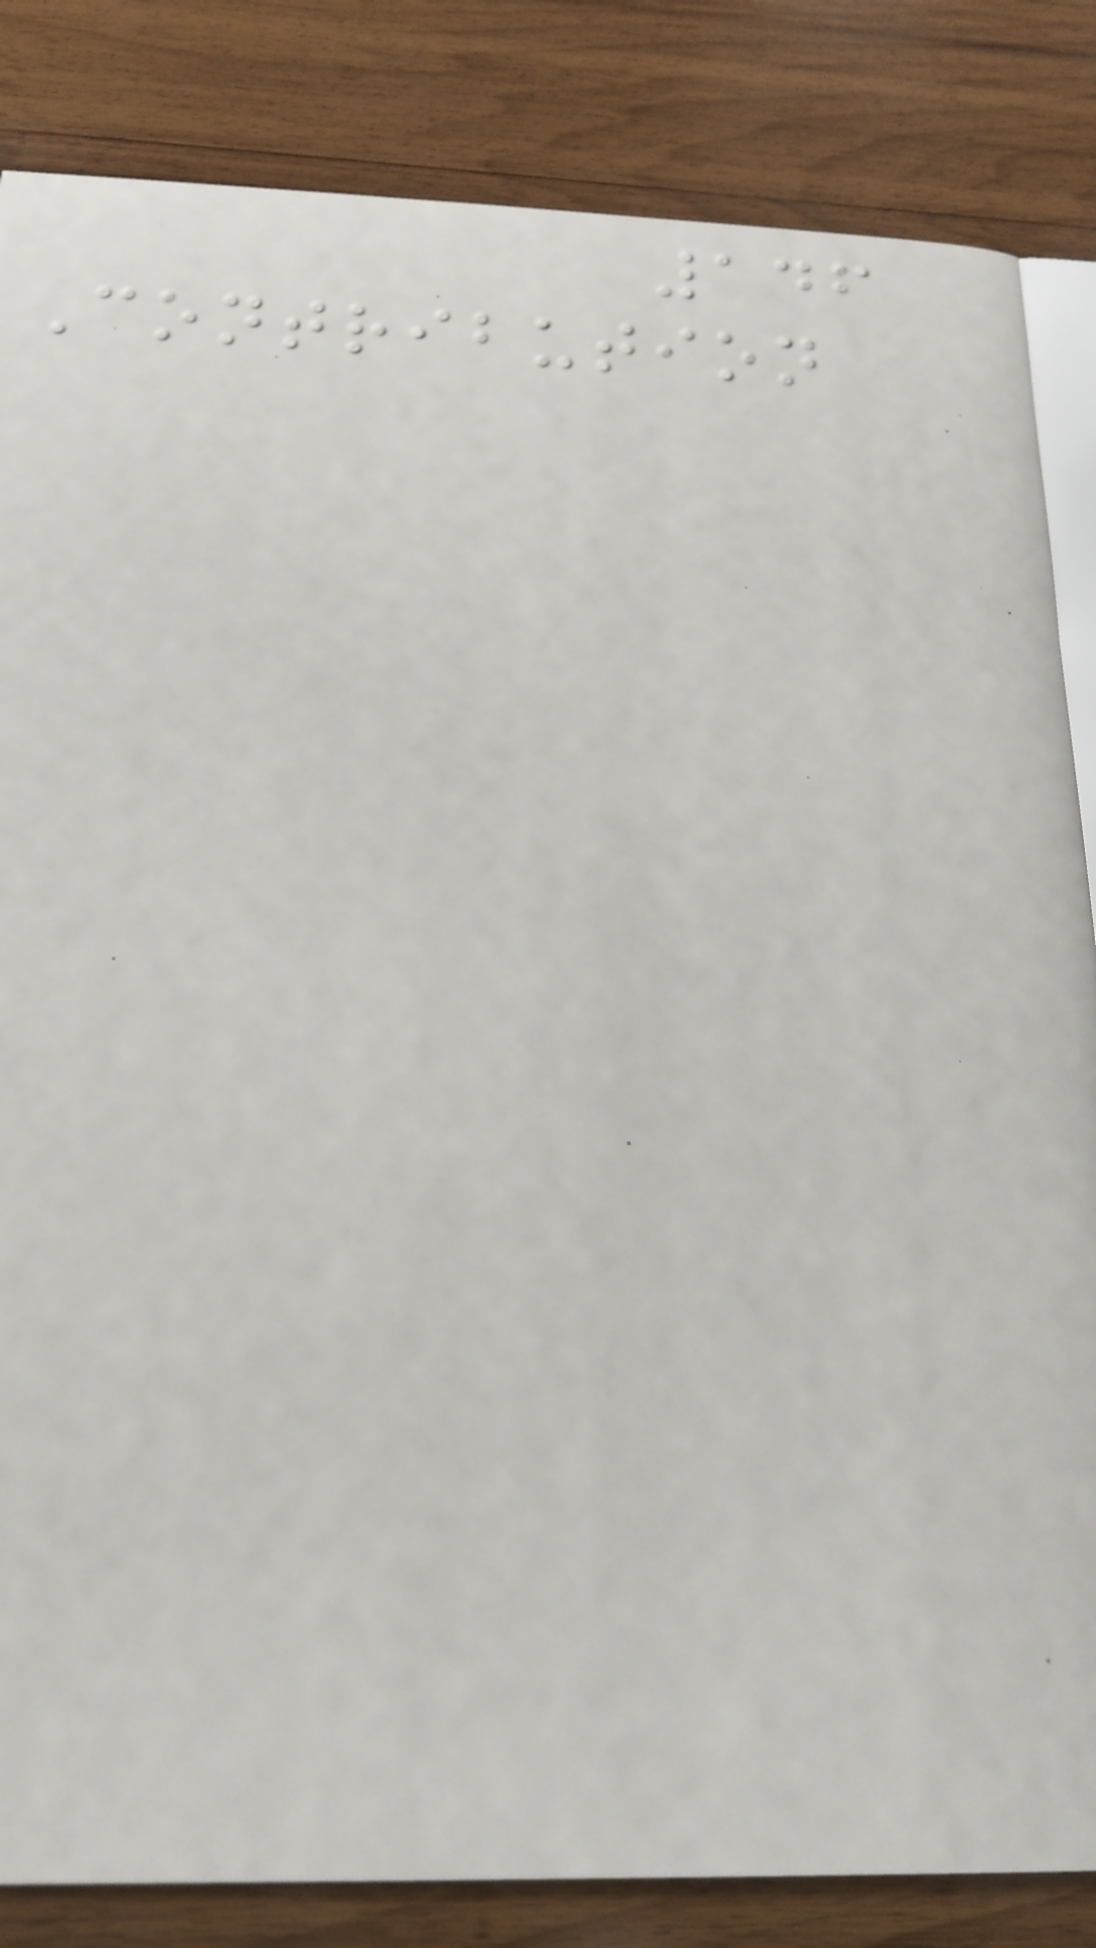146
Contribution
